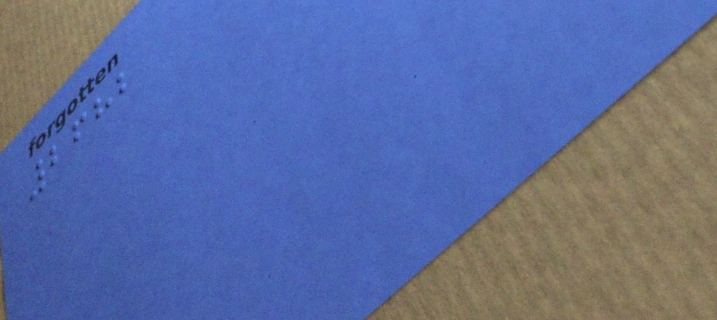2682
